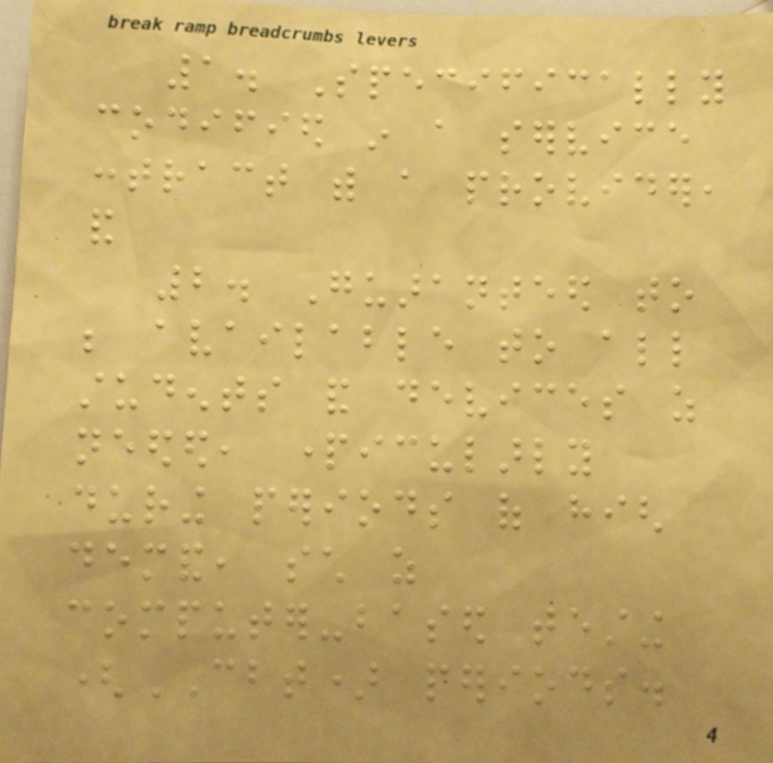1. Specifically
codified in a service
contract with a provider,
and
2. Guaranteed to
be available to all
students and devices as
needed, particularly
during periods of high
demand, such as
computer-based testing
(CBT) periods.
